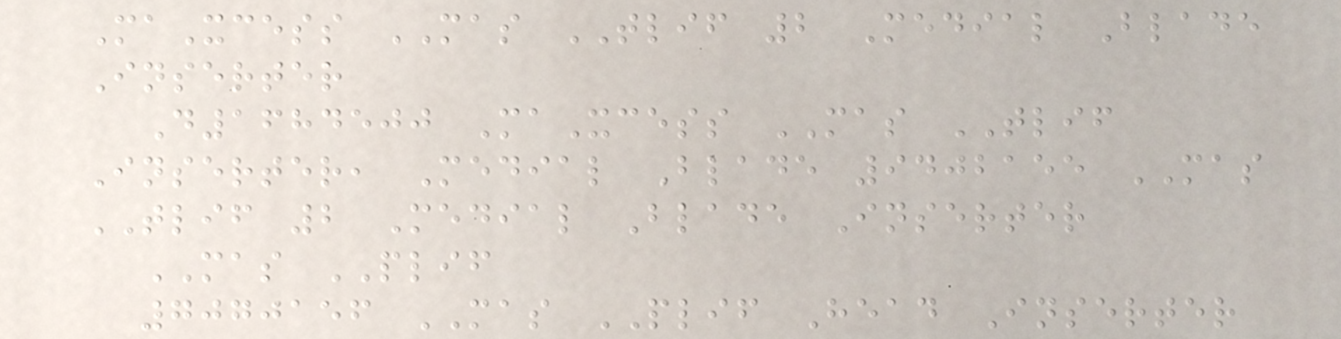MaXcess MAS TLIF 2 Medial Blade
Inserter
D1684500 MaXcess MAS TLIF
Inserter, Medial Blade 9402155 MAS
TLIF 2 Medial Blade Inserter
MAS PLIF
7070156 MAS PLIF Head Inserter
